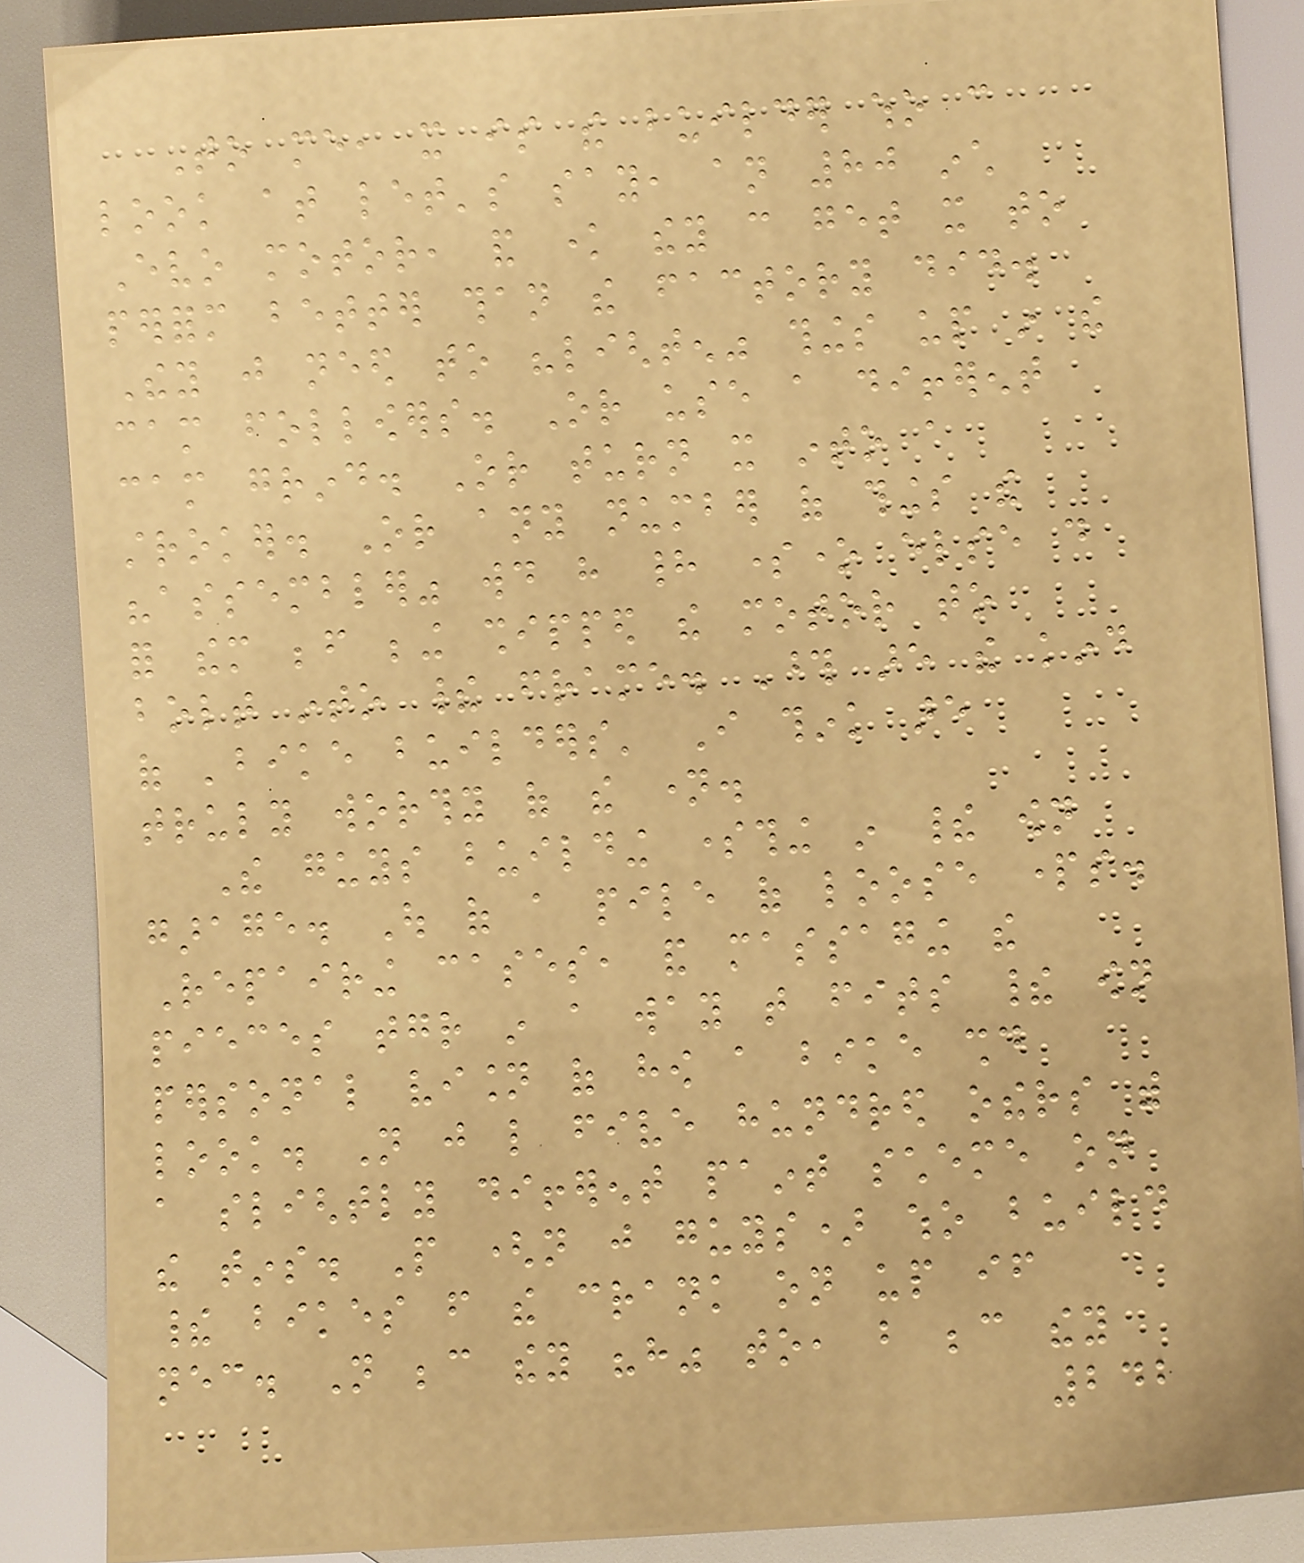To me, it is the builder who can
look at let's say, an 80 inch
Evo motor, and know they can get it to
perform better than the factory did.
They just need to "lighten" things up in the
cam followers. Or use a different
cam grind. Or turn it into a
stroker. Or any number of things the
"assembler" would have had someone else do
for them before being shipped the motor to
bolt into their frame. Those are the kind
of 'bike builders' I think are
truly worthy of the name.
The guys building something in their own
garage. Out of a pile of loose parts.
Repairing cases, and massaging the
pieces together in a way that fits their own
personal vision of how a bike should
look. Not just like five hundred others with
a slightly different paint scheme on
the tins. People (not just guys) who build
their bikes from the crank on up if
necessary. Not because they "have" to, but because they
242
